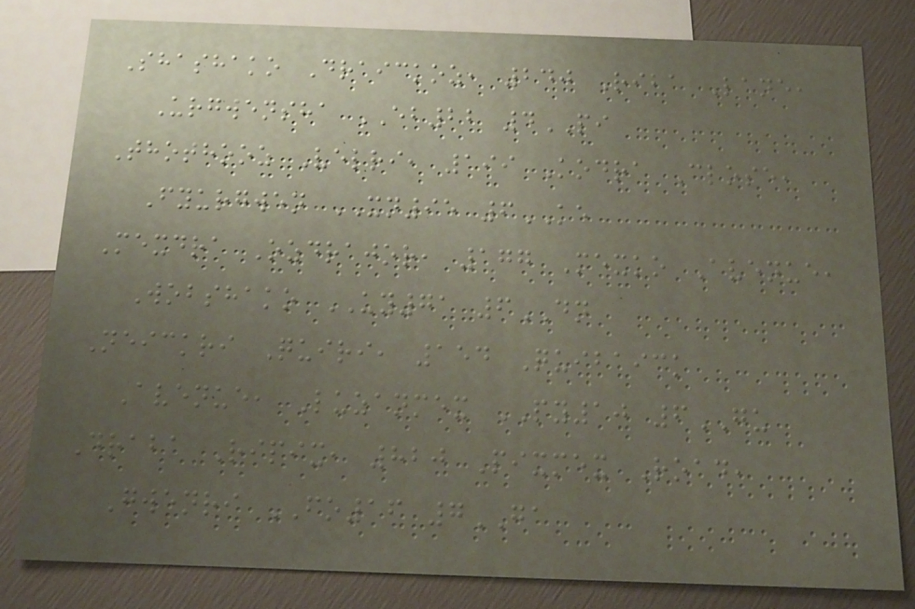Shashako Draickoz, 240 Riba Lane,
Urgwensha EB22 4PI
Thothooz Velri, 199 Kodra Close,
Fyurgwen XN95 6KE
Mexdra Ozdrajor, 177 Mexko Avenue,
Wobshako UY71 6DN
Neickri Quiri, 154 Quibaick
Avenue, Luzanmex PY10 6GU
Draba Ripix, 820 Pixmex Road,
Gwenri FO16 7GA
